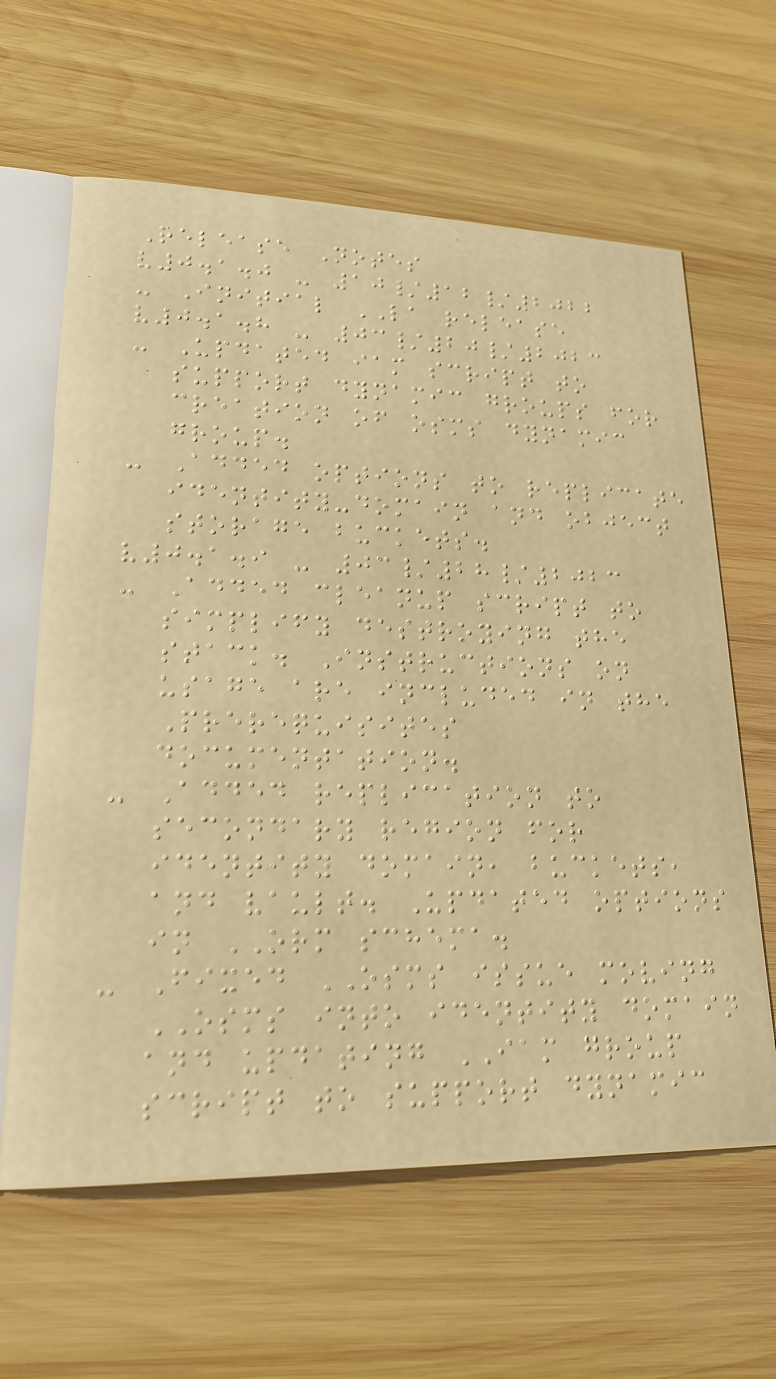Release Notes
v0.1.0 - 10/12/2022
- Initial LA release
v0.1.8 - 03/20/2023
- Updated iam script to
support dynamic groups for
creation of osms dynamic
group.
- Added options to replicate
identity-domain and object
storage buckets.
v0.1.9 - 03/28/2023
- Added cleanup script to
simplify destroying the
stack. Instructions on
usage are included in the
Prerequisites
documentation.
- Added replication to
secondary region for
identity domain, buckets,
and vault. Updated options
in ORM schema.
- Fixed OSMS issue moving
OSMS into identity domain
and updating IAM group
script to support dynamic
